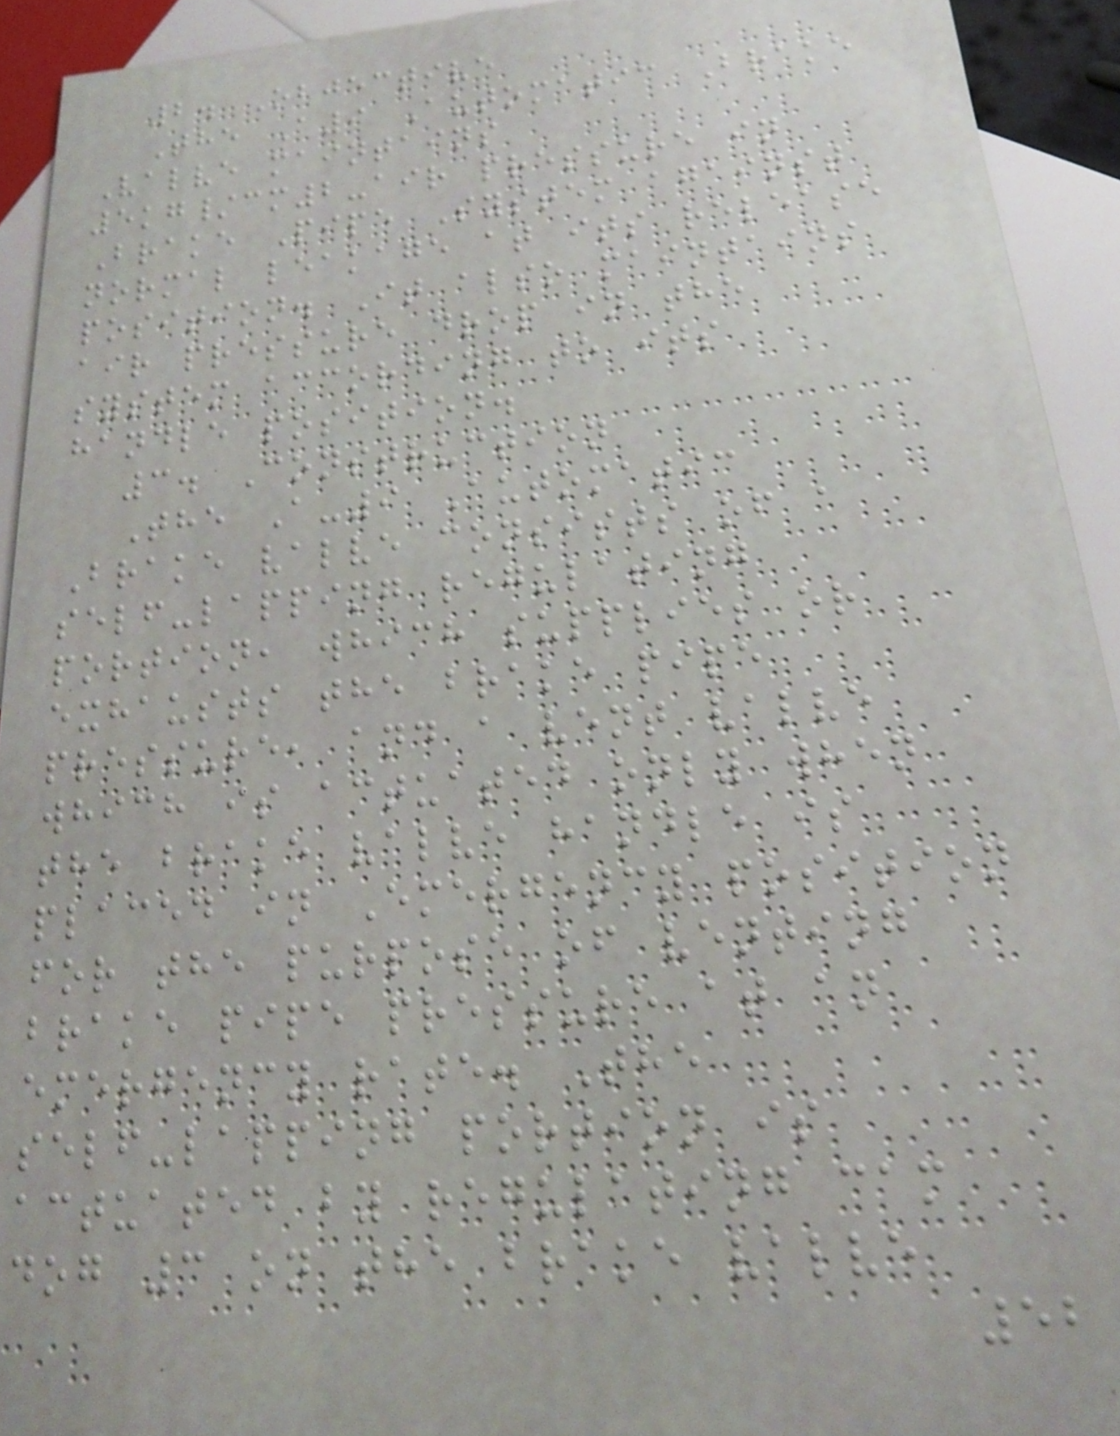2. Objective
The A9 Automatic Brake
Valve maintains
5kg/cm2-air pressure in
Brake Pipe System against
normal leakage at its release
position. It also maintains
air pressure drop in the
system according to its
handle position.
3. Construction
The A-9 Automatic
Brake valve consists of a
self-lapping regulating
portion, which supplies or
exhausts the brake pipe
pressure, and a vent valve
which is actuated only when
the brake valve handle is
placed in Emergency position
for the purpose of venting
brake pipe pressure at an
emergency rate. The
self-lapping portion is
actuated by regulating cam
dog 3 on the brake valve
52
